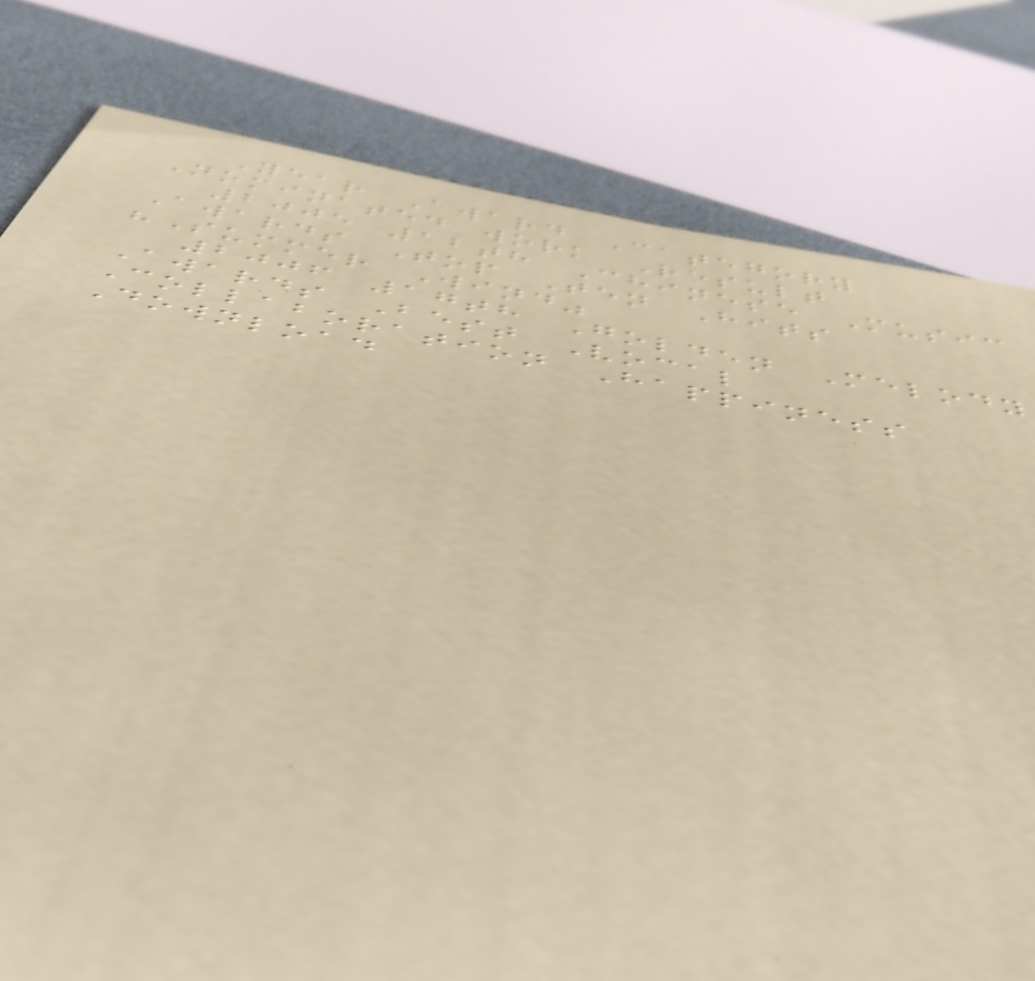Year Award Category
Nominated work Result
2005 12th Chinese Music
Awards Top Ten Hits
"Summer Wind"
2006 17th Golden Melody
Awards Best Vocal
Collaboration Happiness
Download
